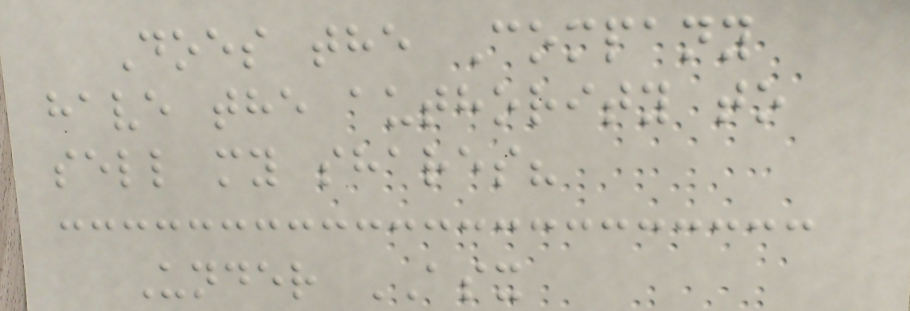Does the Company
have the authority to
sell my shares?
Under ASX
